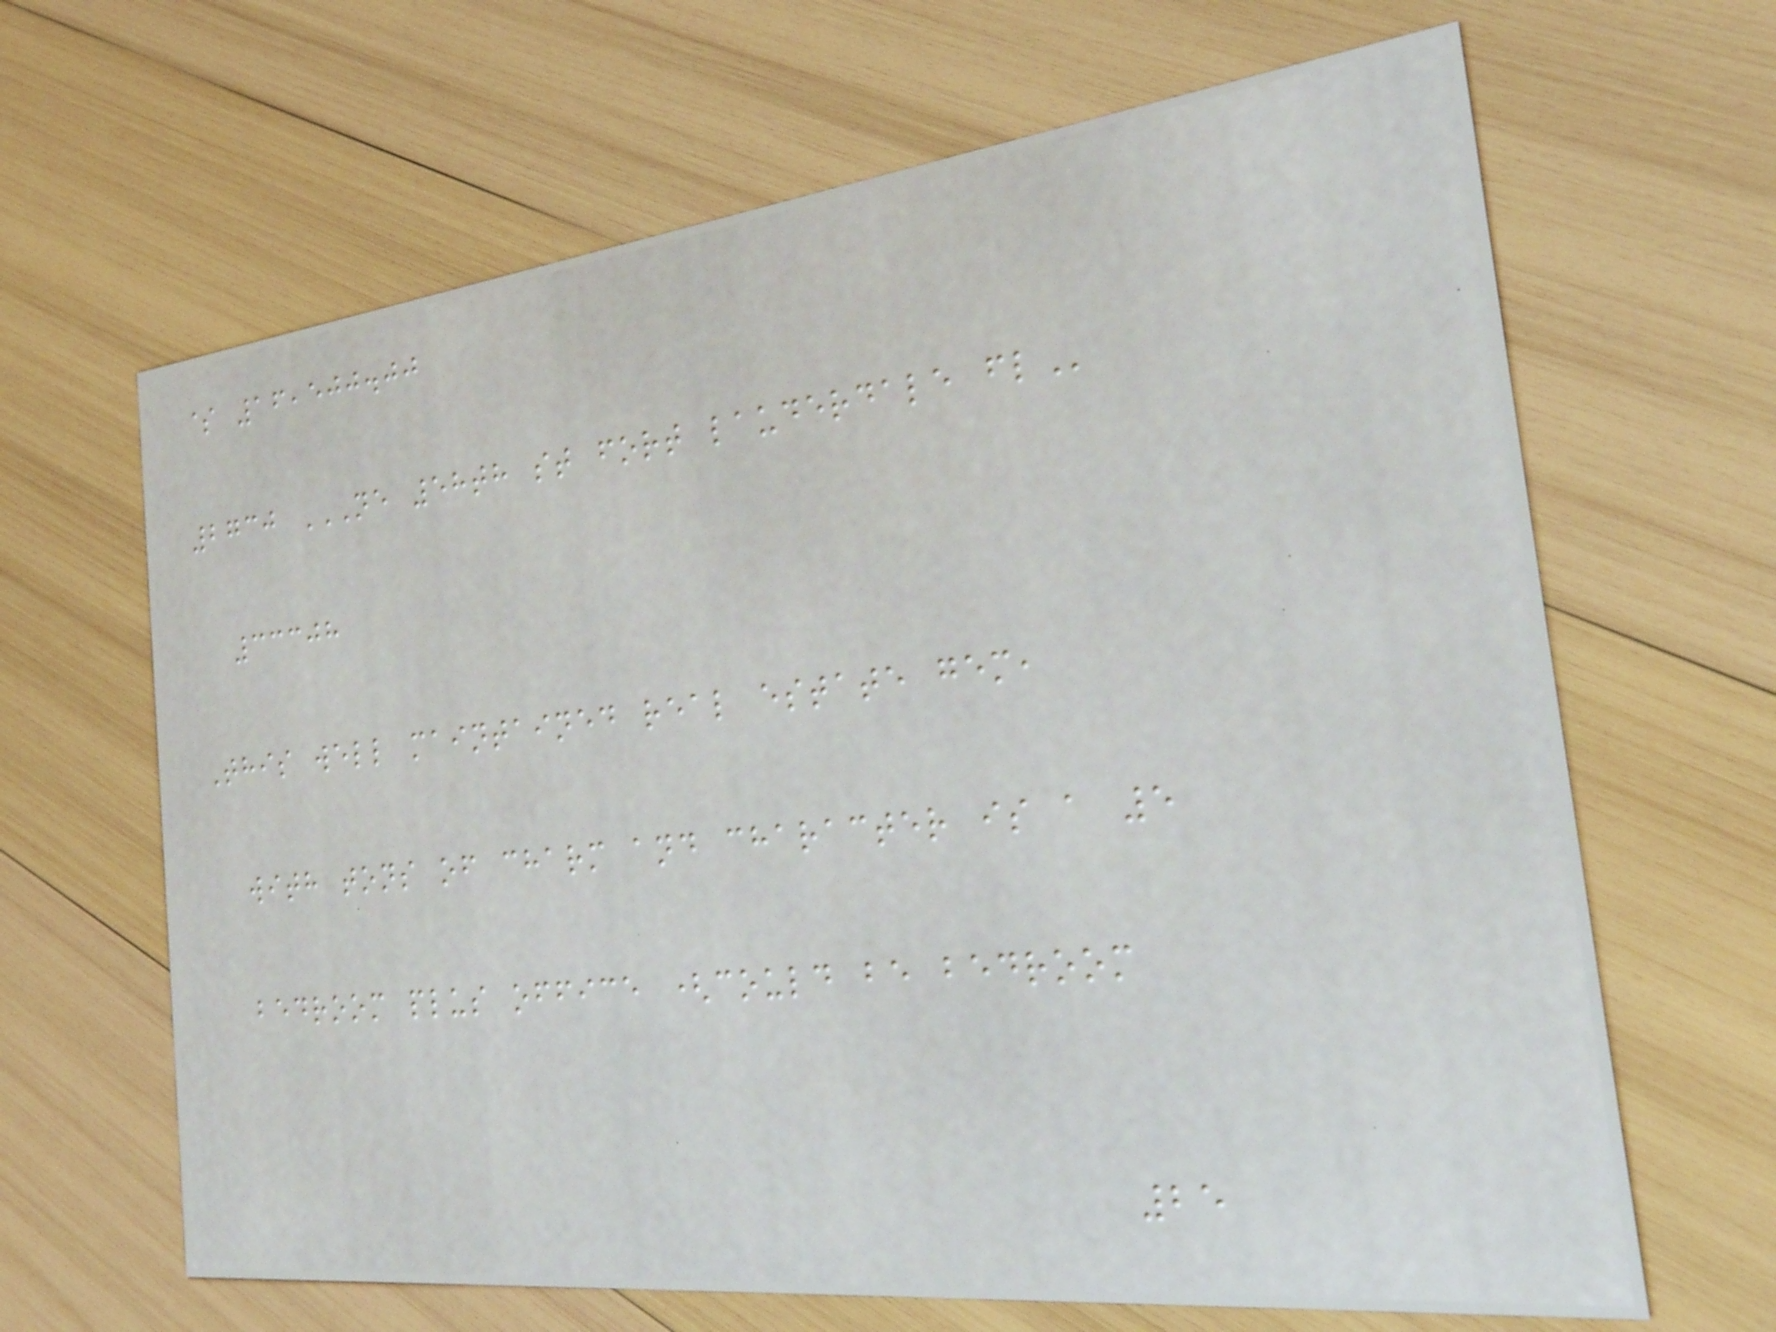$ 16,500.00
2730 NE 58TH ST FORT LAUDERDALE FL
33308
This well maintained real estate gem,
with tons of charm and character is a 5
bedroom plus office (could be bedroom
25
